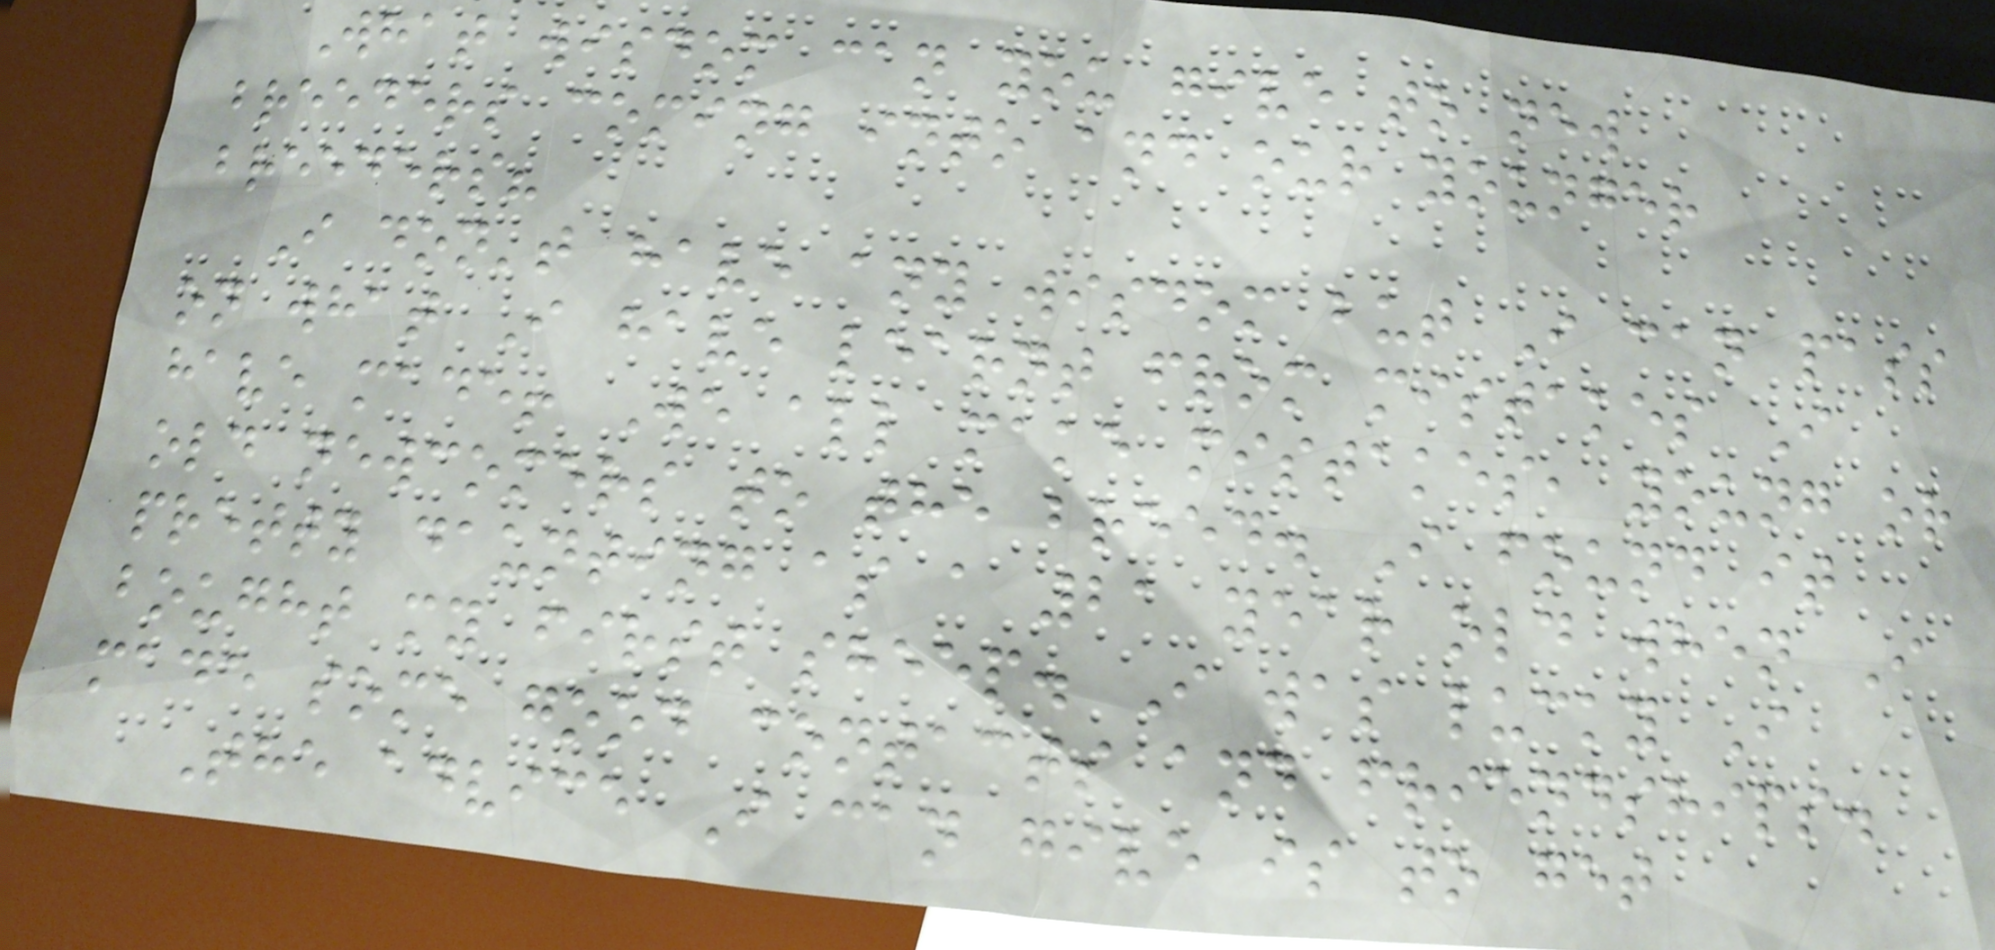What wisdom can you give to new
breeders coming into and our younger
breeders?
I don't have any wisdom but I can pass
on what I have learnt from mistakes I
have made! We all make mistakes, young or
old newcomers to the breed. I found it
pretty daunting as a 21 year old when I
bought my first sheep. I was lucky I
made some good contacts and friendships.
The advice I can give is to get
